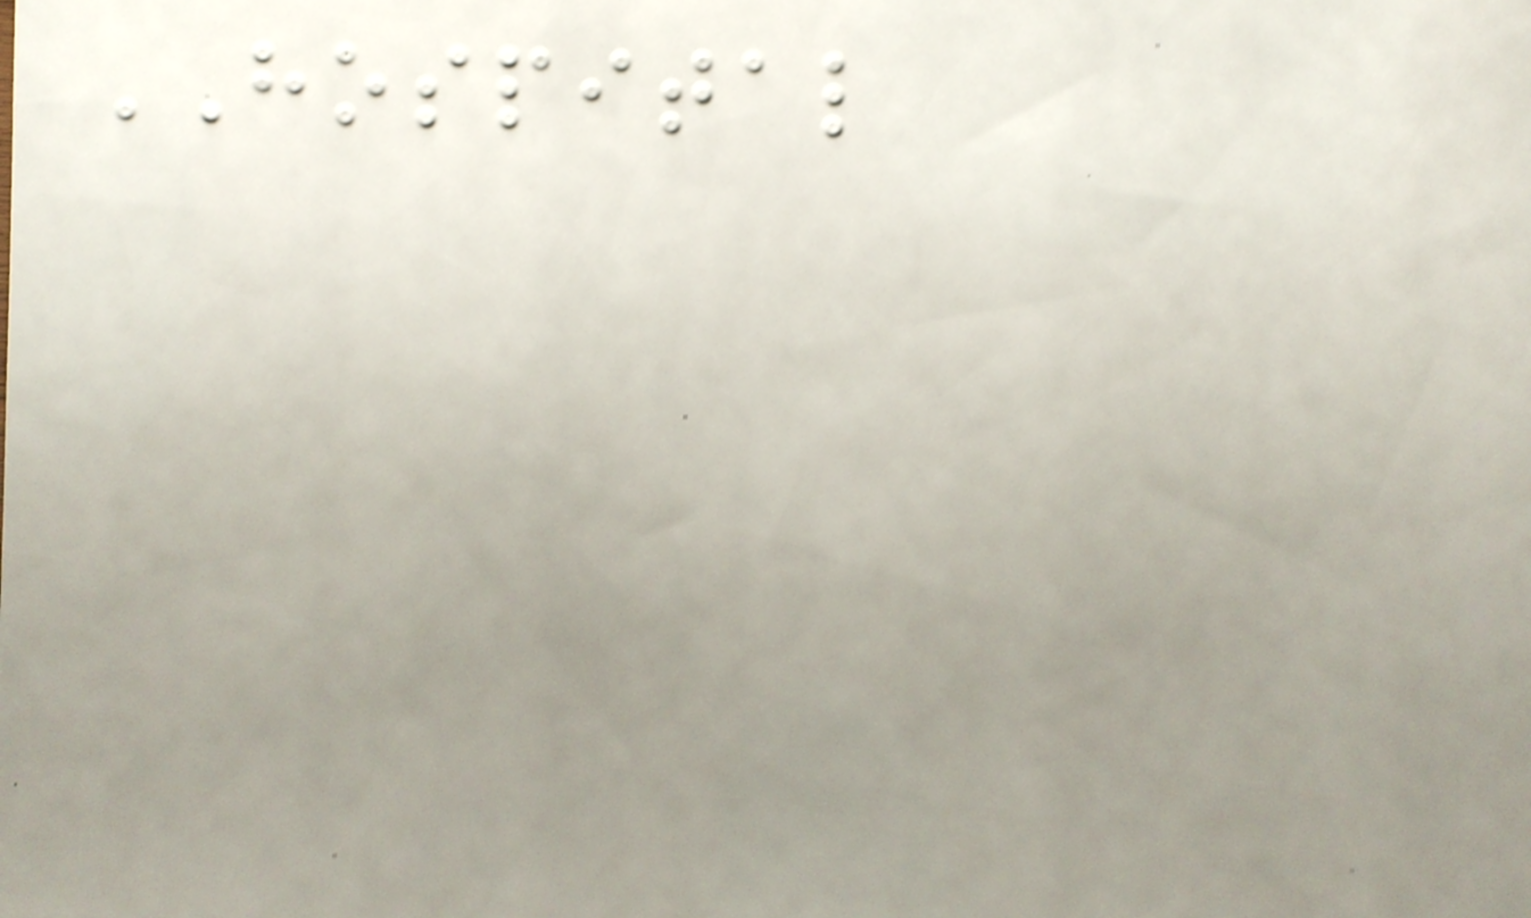HOSPITAL
